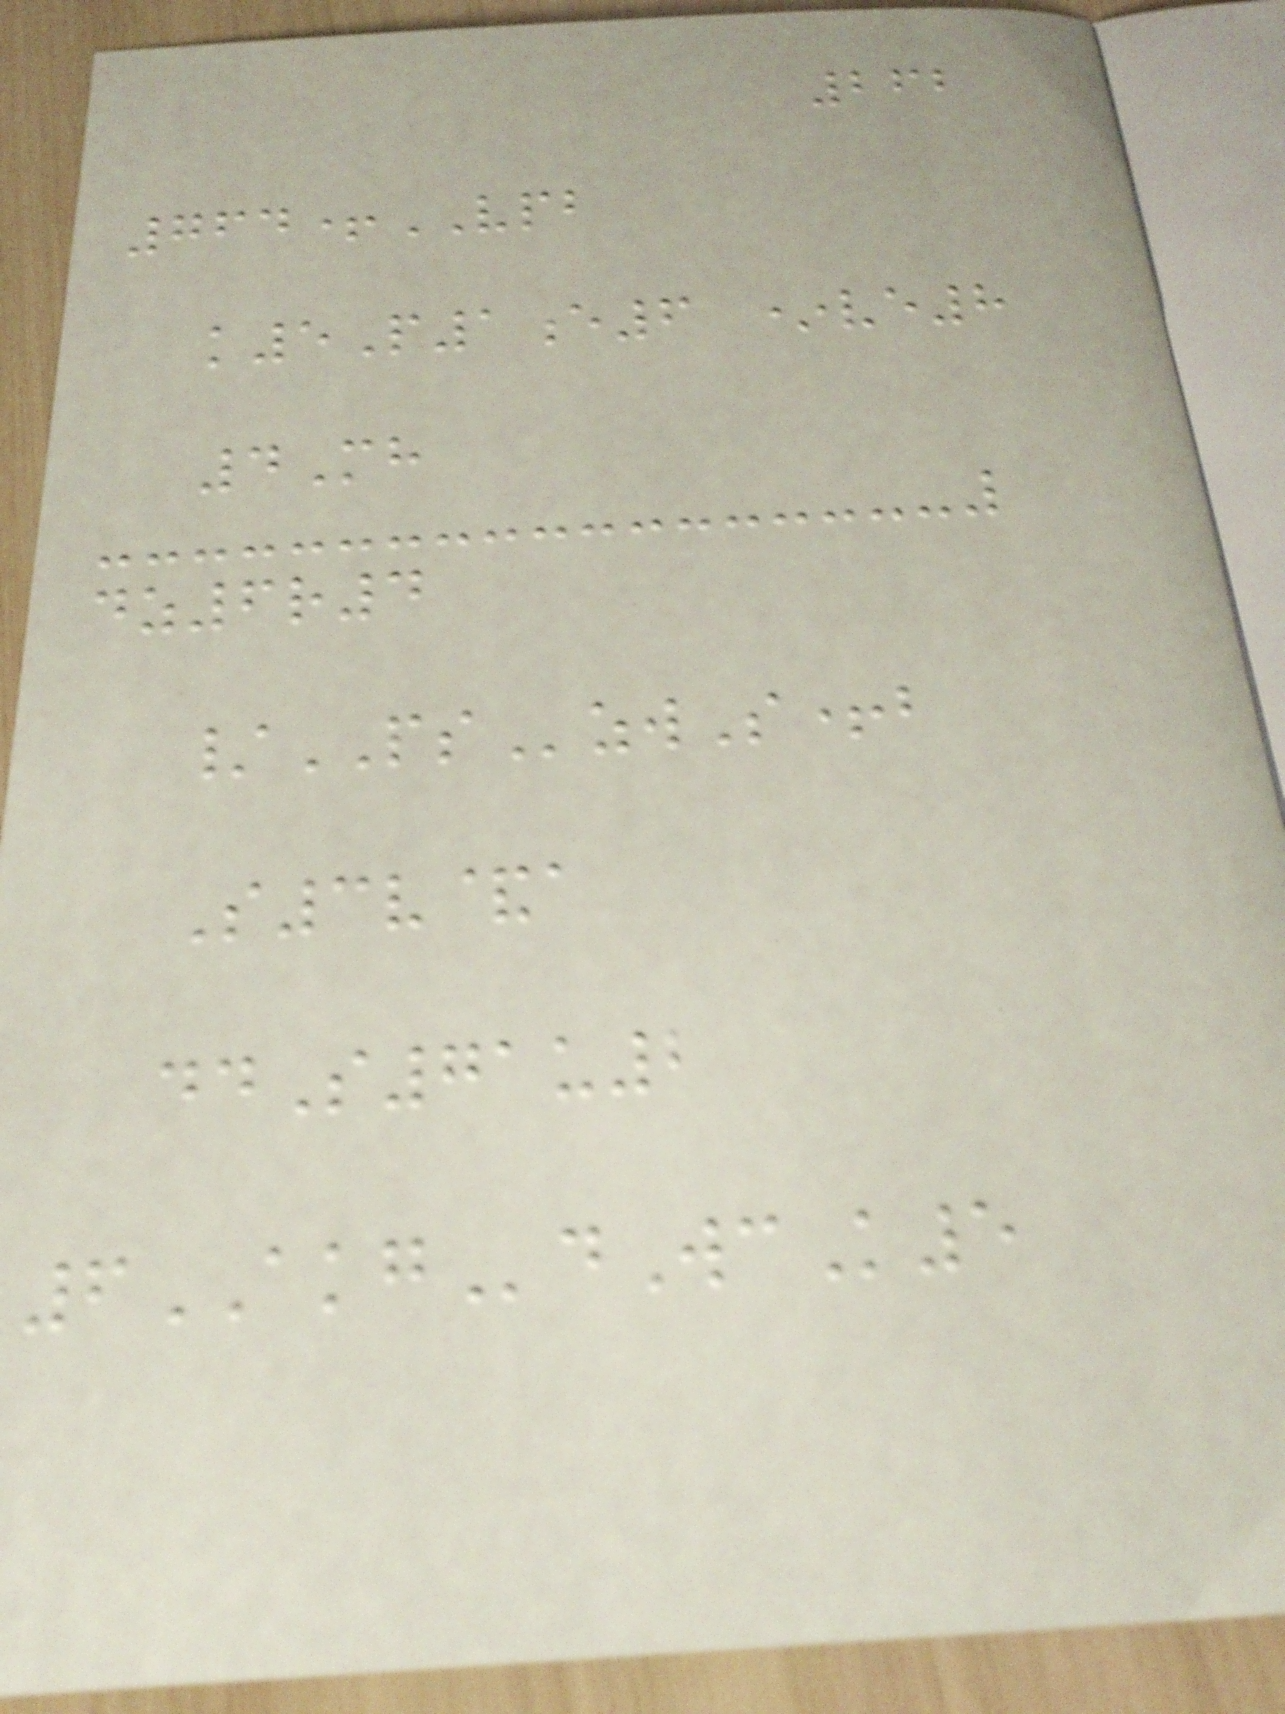262
764+VPB
k5P1e6 *ve8
4Mh
dz6r4
/PSzwS+b
S3v&a
ddS71u2
6AKGdWcK5
